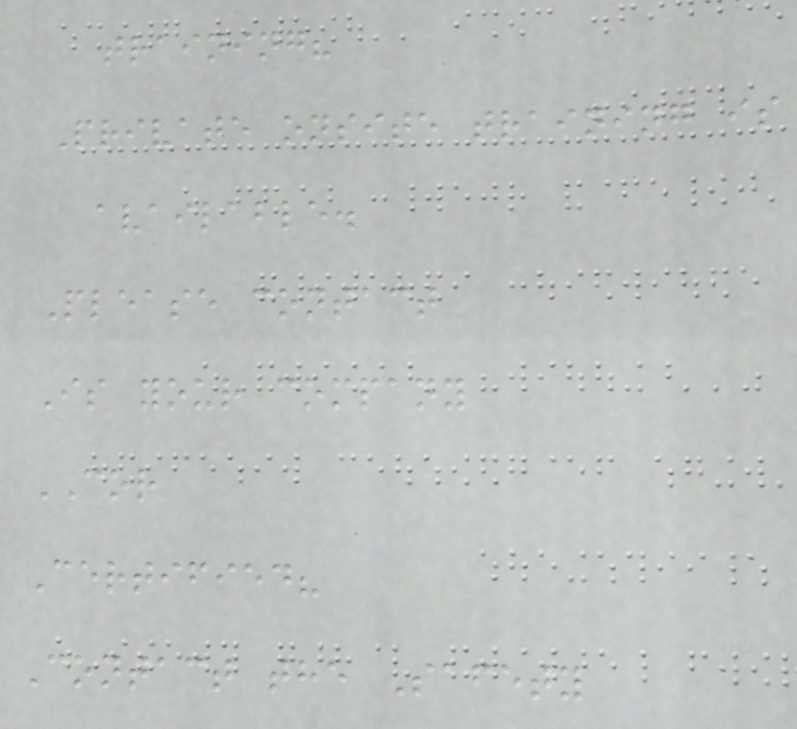training?
Private onsite training is
available.
Please contact
Is your company
COR
Certified?
Contact the Safety
